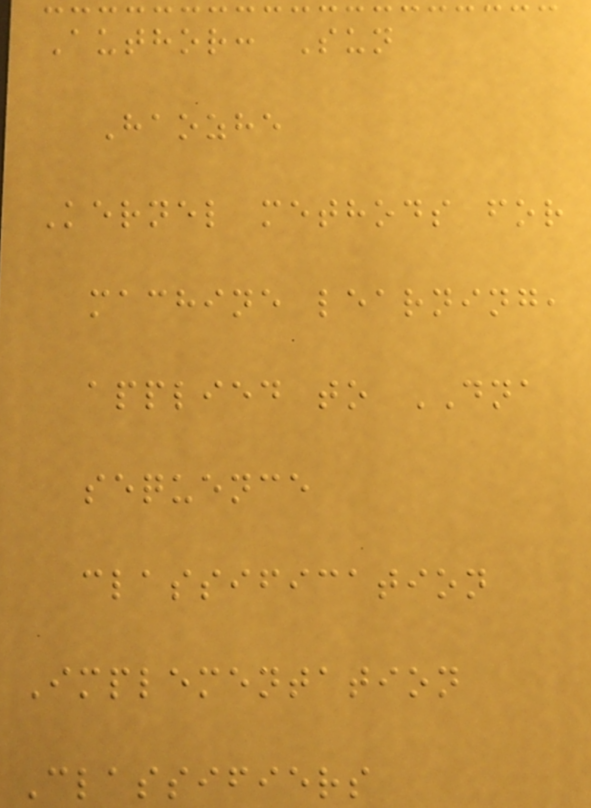Author: Sun
Haozhe
Kernel methods for
machine learning,
applied to DNA
sequence
classification
Implementation
Classifiers
